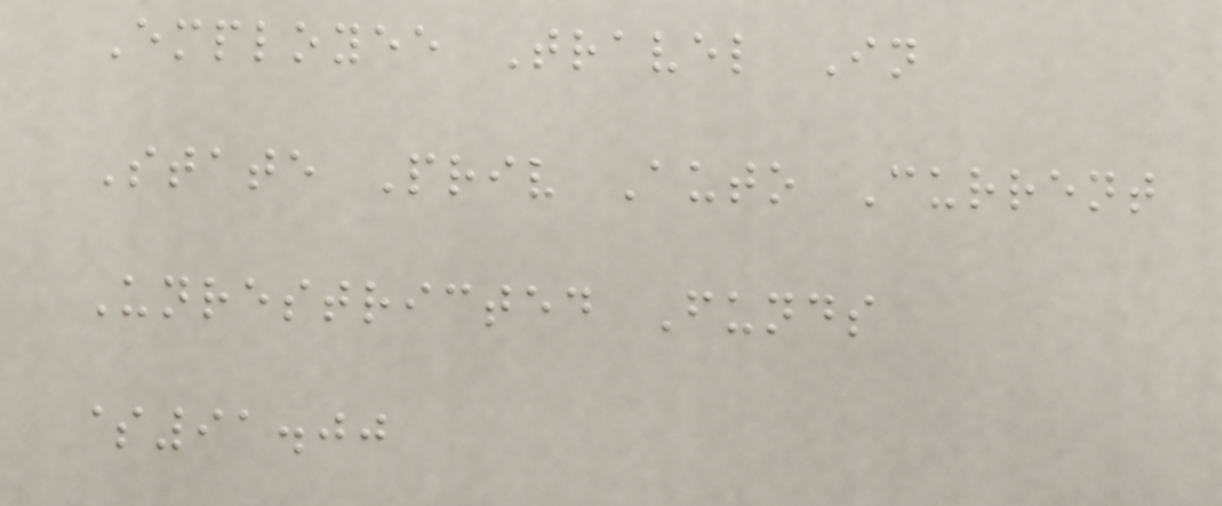Employee Travel In
State Priv Auto Current
Unrestricted Funds
$91.00
